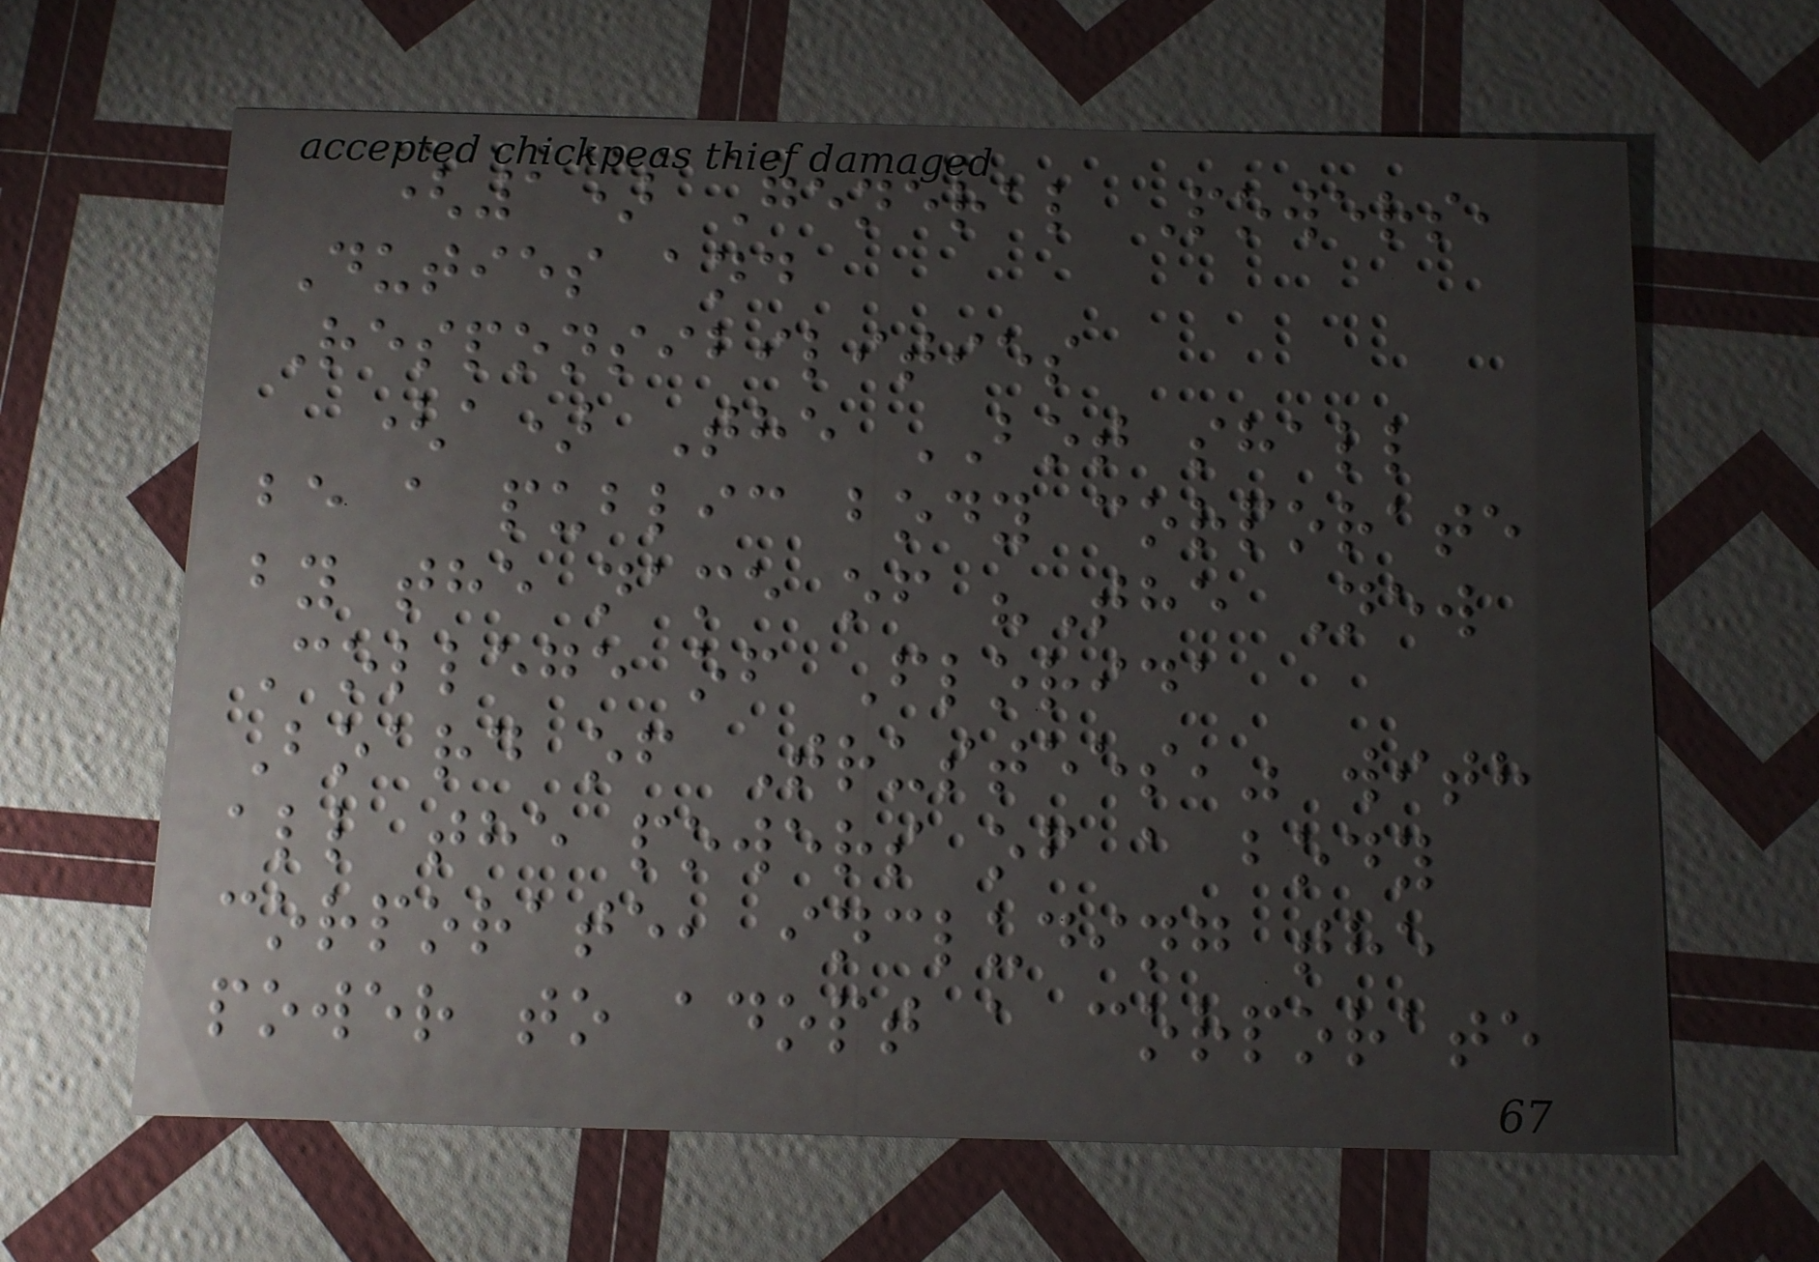(1) General Powers,
Duties and
Responsibilities
(a) The BOT shall
be a public body corporate
by the name of "The New
College of Florida
Board of Trustees," with
all the powers of a body
corporate, including the
power to adopt a corporate
